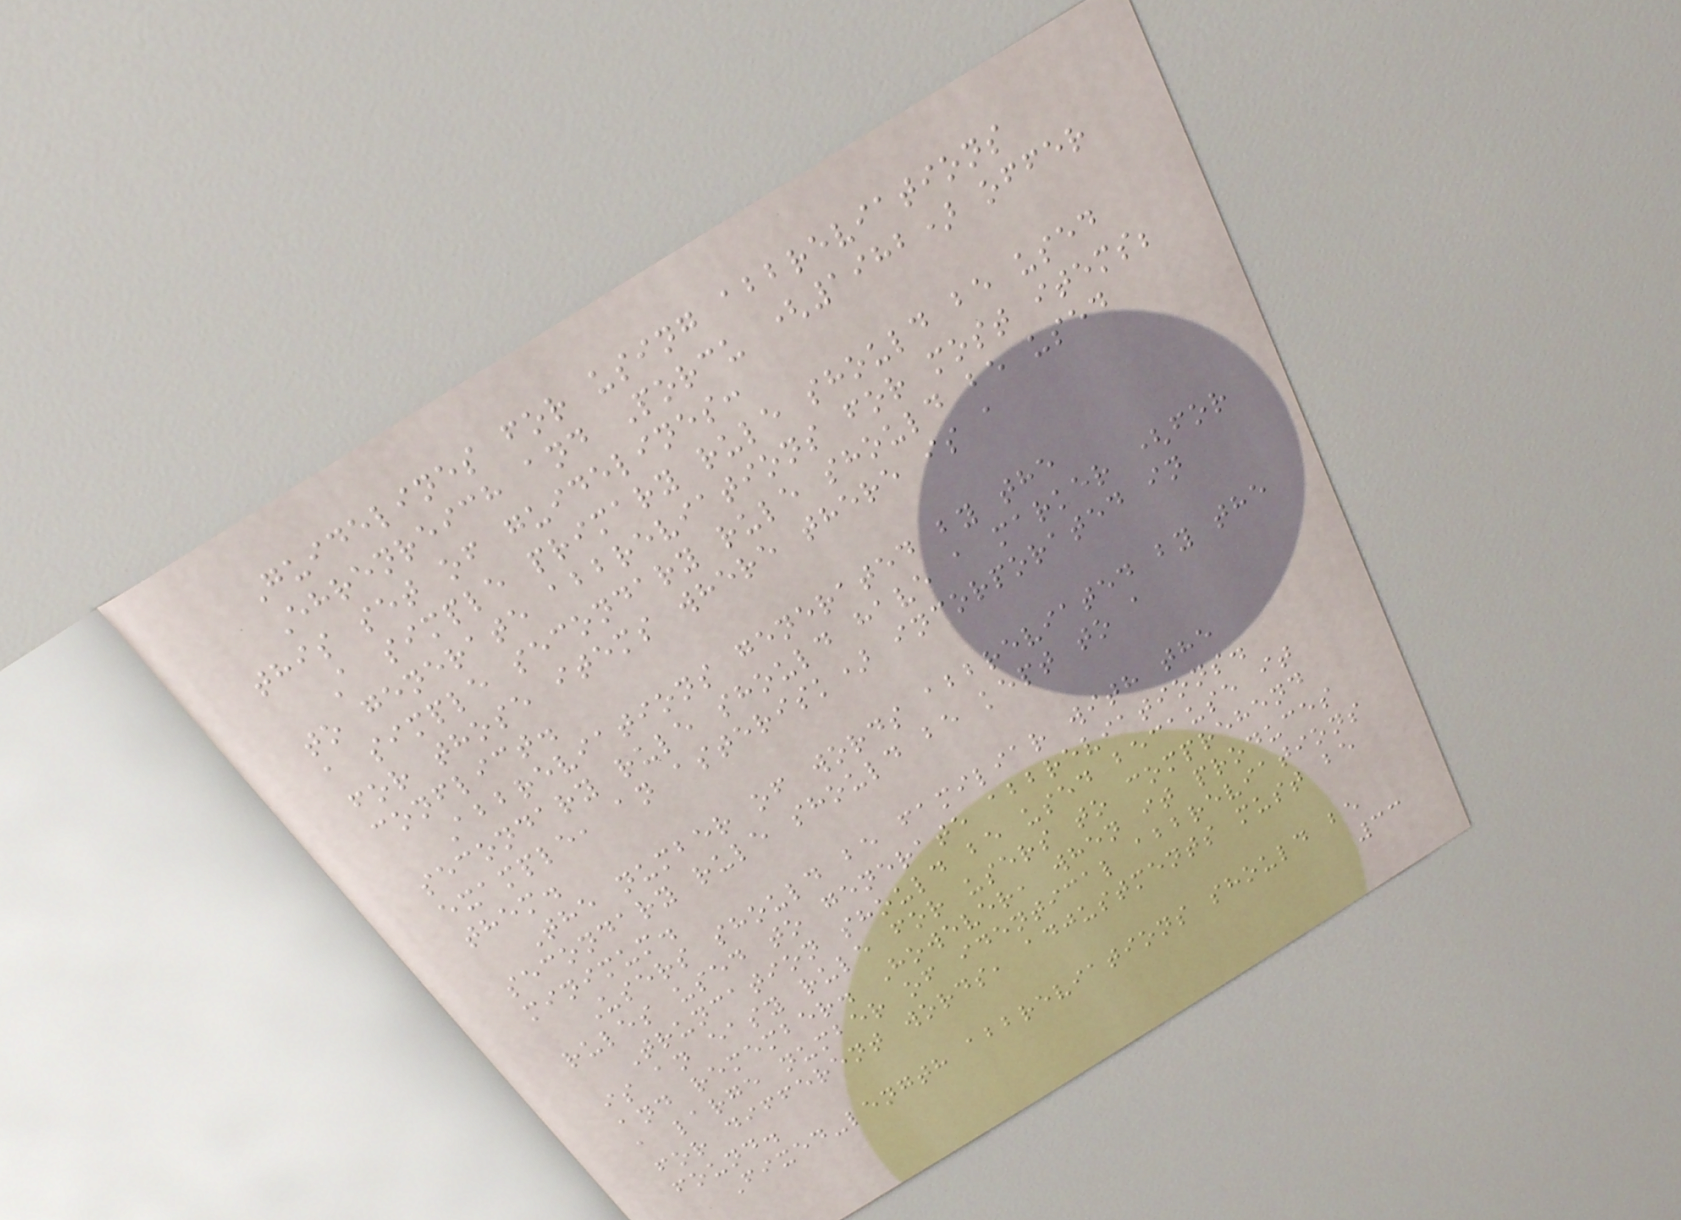Guidelines for using abbreviations
Ehrenreich and Porcu (1982) offer
this set of guidelines:
A simple primary rule should be used
to generate abbreviations for most items;
a simple secondary rule should be used
for those items where there is a
conflict.
Abbreviations generated by the
secondary rule should have a marker (for
example, an asterisk) incorporated in
them.
The number of words abbreviated by the
secondary rule should be kept to a
minimum.
Users should be familiar with the
rules used to generate abbreviations.
Truncation should be used because it
is an easy rule for users to comprehend
and remember. However, when it produces
a large number of identical abbreviations
for different words, adjustments must be
found.
Fixed-length abbreviations should be
33
